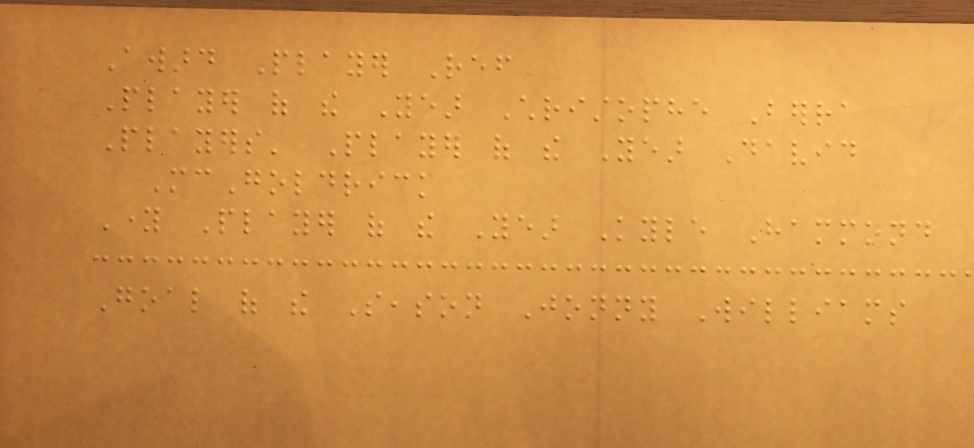Award Player Ref
Player of the Year Christophe Berra
Players' Player of the Year David
McGoldrick
Young Player of the Year Kyle Hammond
Goal of the Season Jonny Williams
